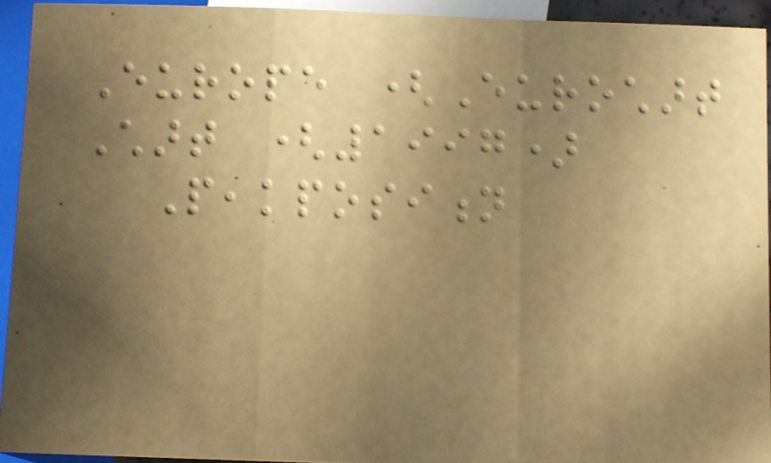Europe (Eurochart
Chart (1997)
Peakposition
